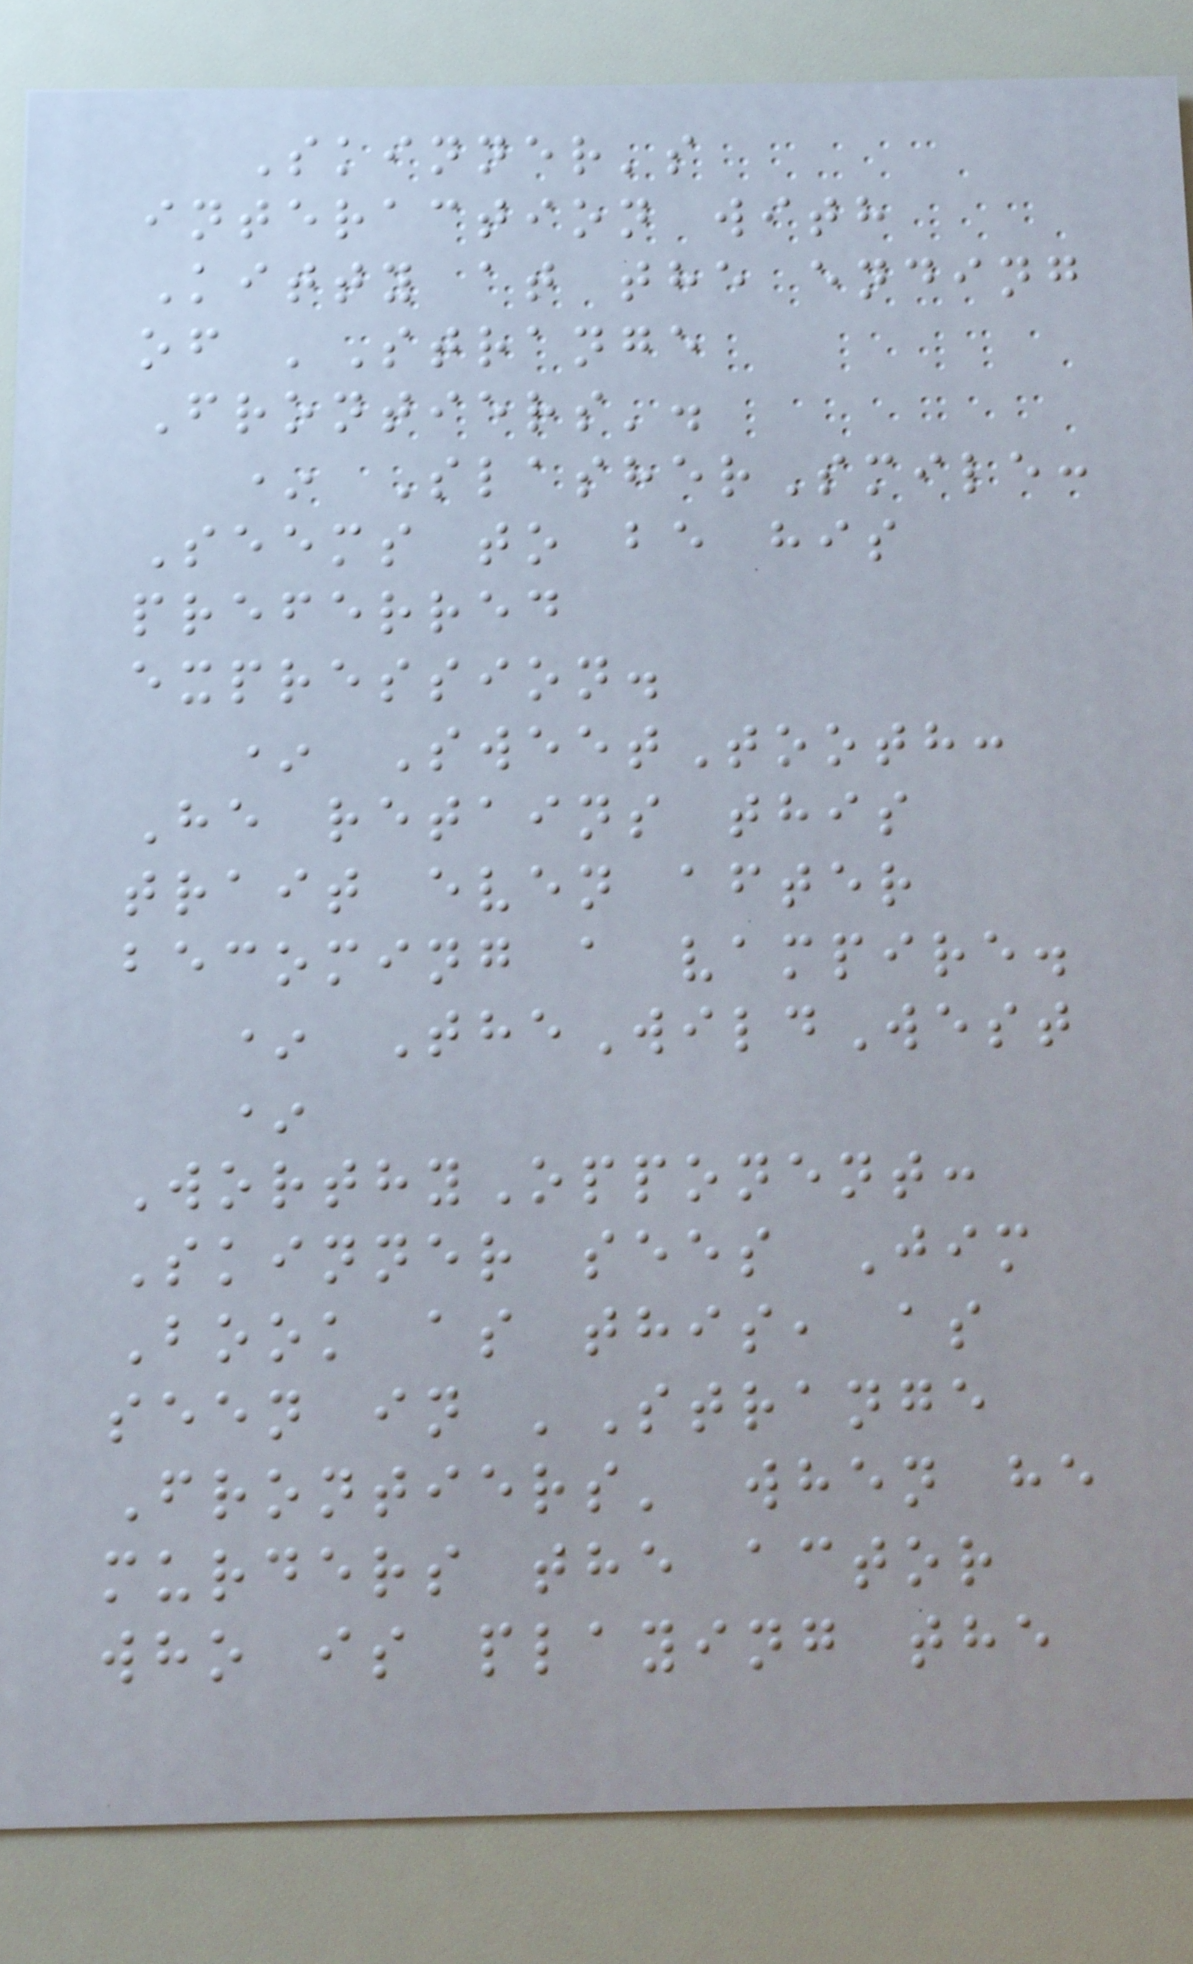Skinner's
interaction with
Kitty at the ending
of 'Strange
Frontiers'.
* SlasherSmile:
Seems to be his
preferred
expression.
* SweetTooth:
He retains this
trait even after
becoming a vampire.
* TheWildWest
*
WorthyOpponent:
Skinner sees Jim
Book as this, as
seen in 'Strange
Frontiers' when he
murders the actor
who is playing the
